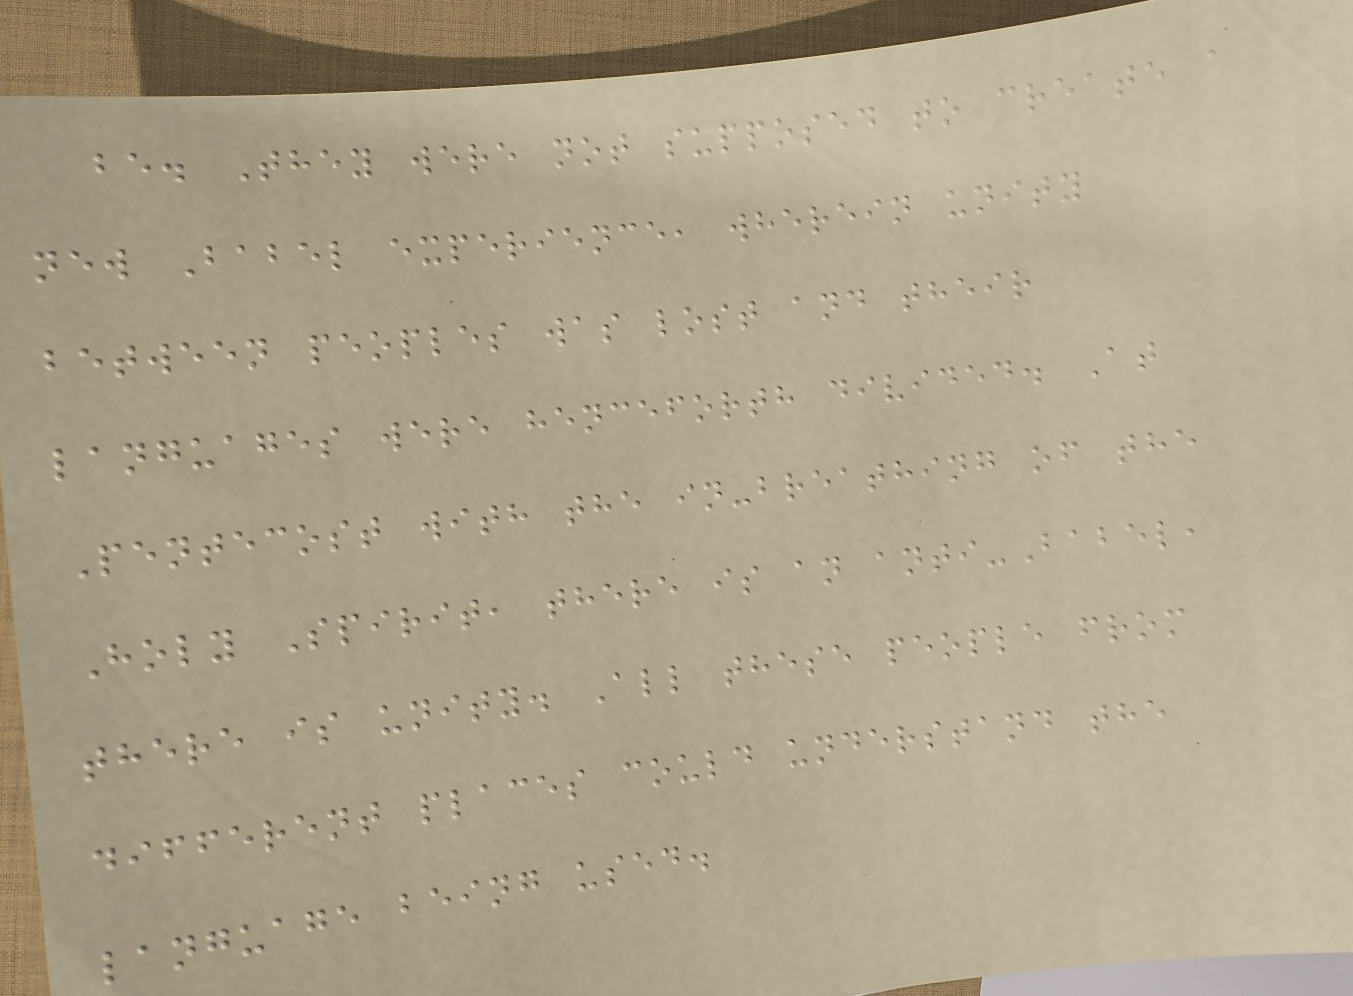be. They were not supposed to create a
new Babel experience, wherein unity
between peoples was lost and their
languages were henceforth divided. At
Pentecost with the in-breathing of the
Holy Spirit, there is an anti-Babel,
there is unity. All these people from
different places could understand the
language being used.
